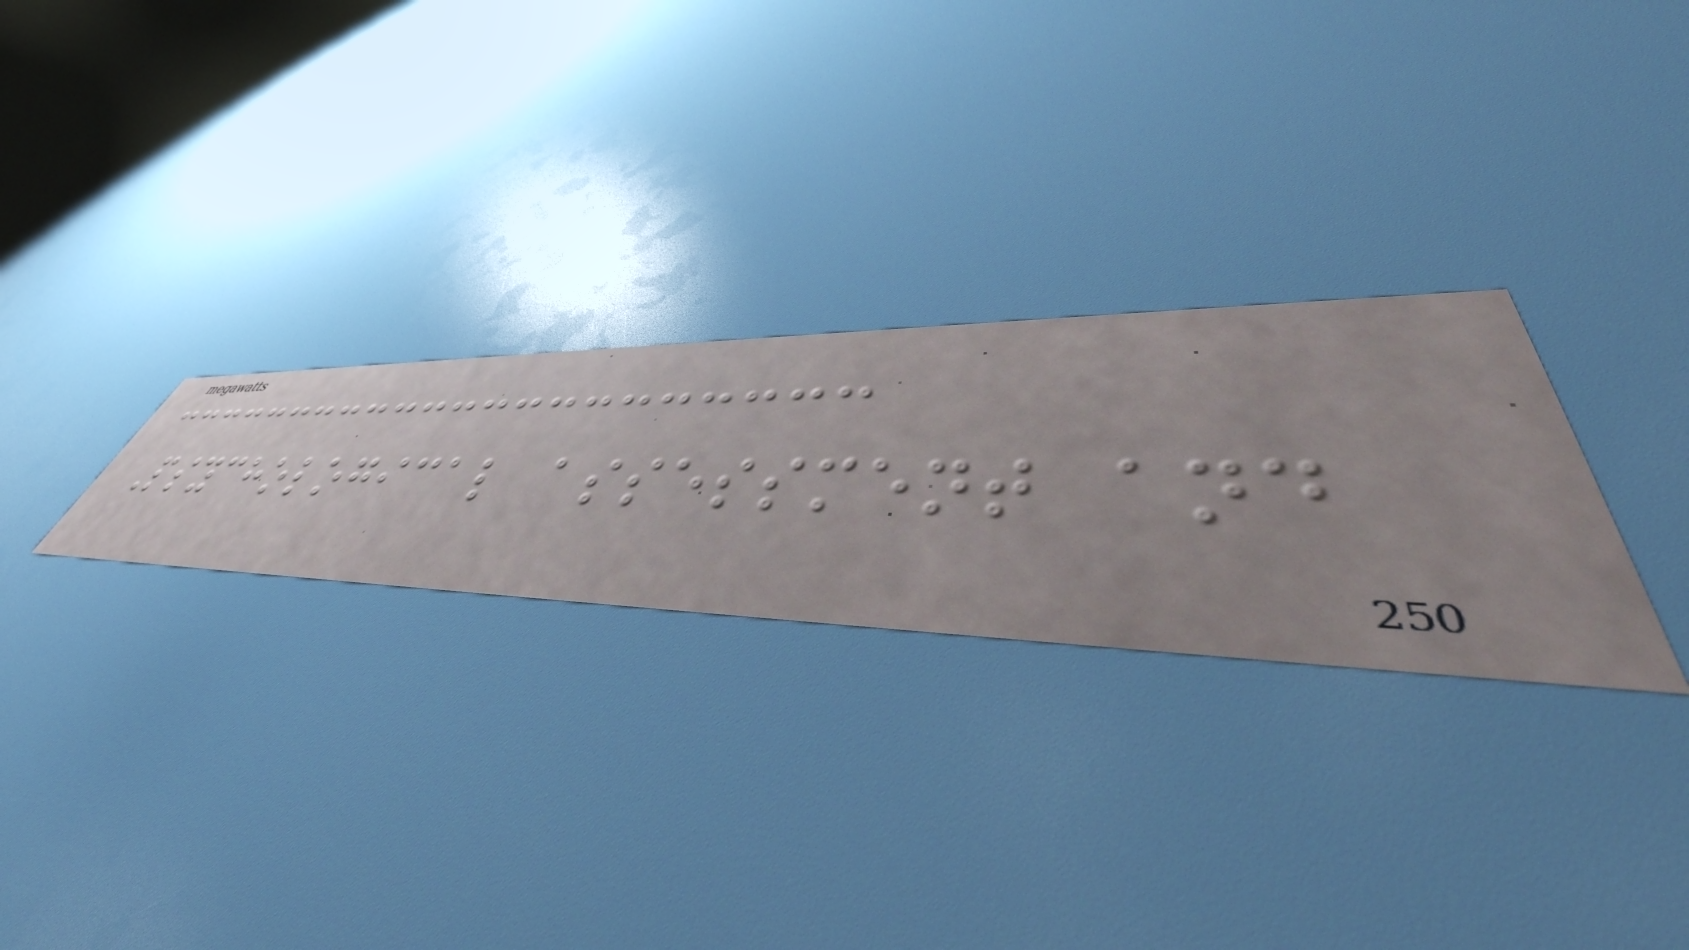Psychological assessment and
